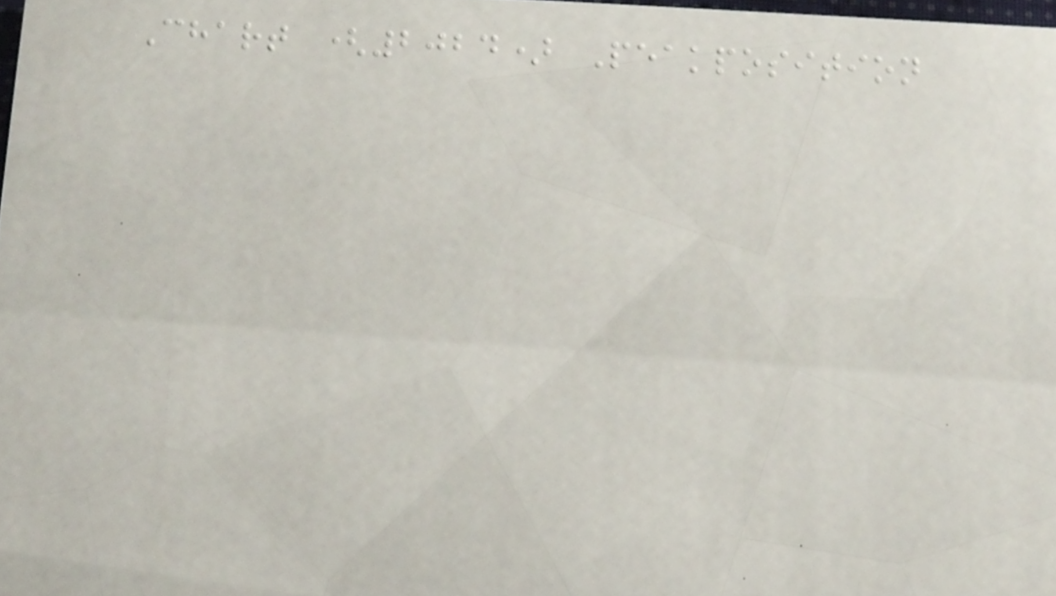Chart (2024) Peakposition
